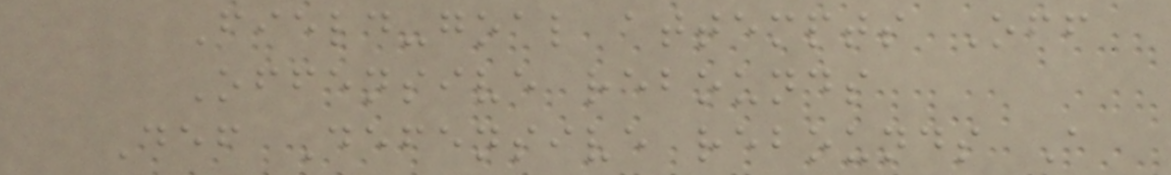Field-goal attempts Off
Offensive rebounds
Def Defensive rebounds A
